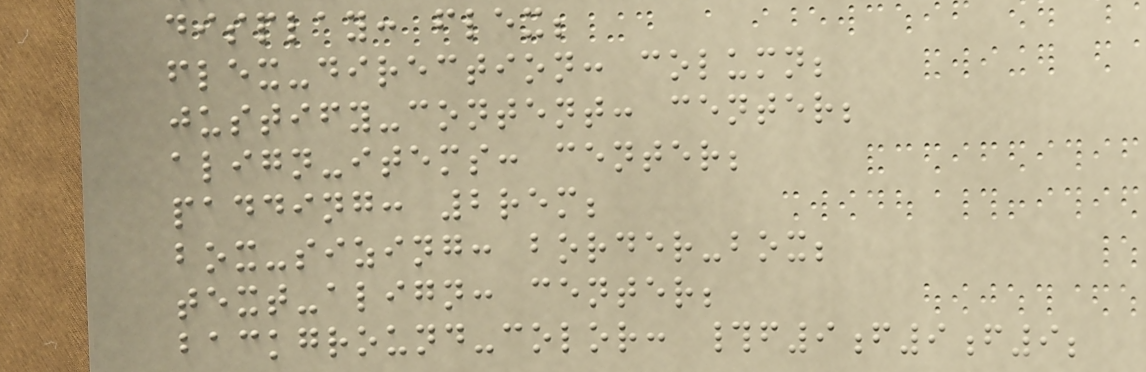display: flex;
flex-direction: column;
justify-content: center;
align-items: center;
padding: 2rem;
box-sizing: border-box;
text-align: center;
background-color: #f9f9f9;
